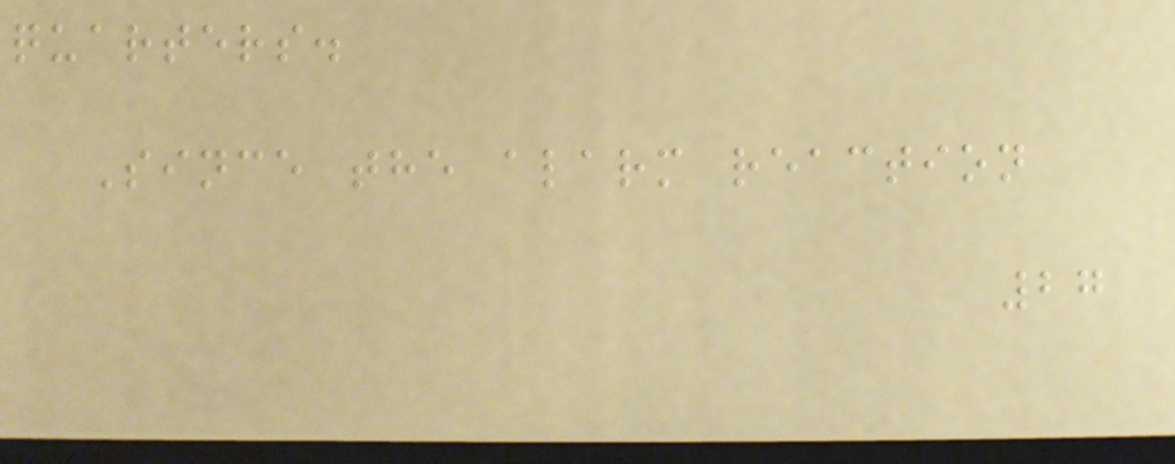quarters.
Since the alarm reaction
27
